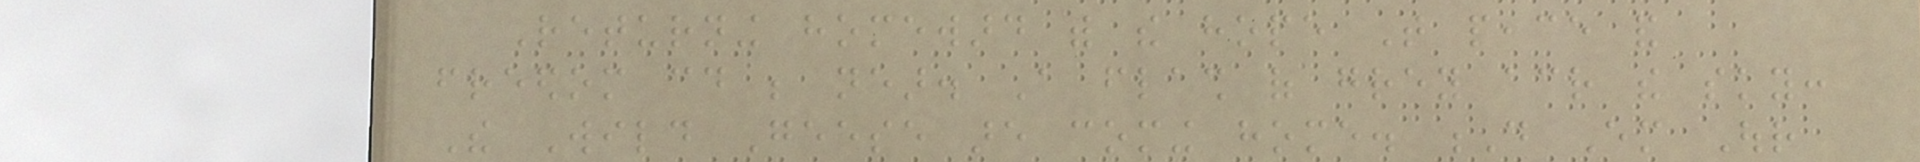Returning homeward with the hope That peace and
freedom could be near. A flash of grey across the sky:
The Wild Geese are coming home. D Em Our
